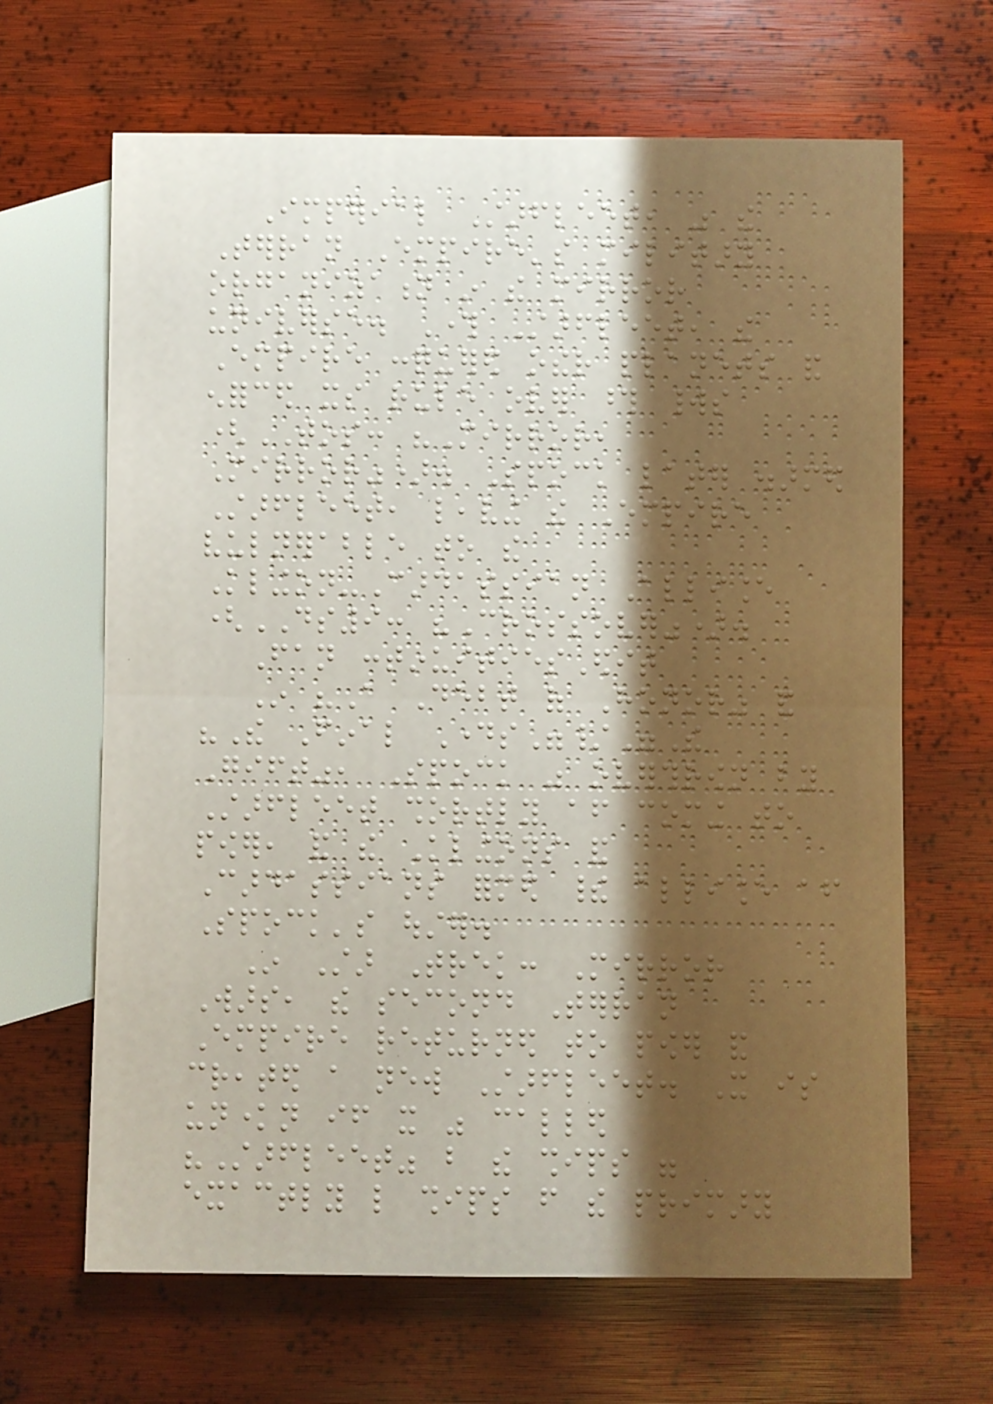Imperial Starfleet, was the
Terran Empire's military
organization in the mirror
universe. Through Starfleet, the
Empire conquered other planets and
enforced its rule over those worlds
(TOS: "Mirror,
Mirror"). Spock later disarmed
Starfleet, leaving the Empire
vulnerable to the
Klingon-Cardassian Alliance
(DS9: "Crossover").
Fan continuitiesEdit
In "A Debt of Honor" and
"The Final Days"/"The
Gift", Spock was overthrown by
Starfleet shortly after coming to
power, and the Klingons and
Cardassians formed their alliance after
Spock's ouster.
In Star Trek: Mirror
Wars, the second Terran
Empire returned to power and
created a new Starfleet. It is
unknown if it was called
"Starfleet" but the ships were
exactly like ships from the primary
